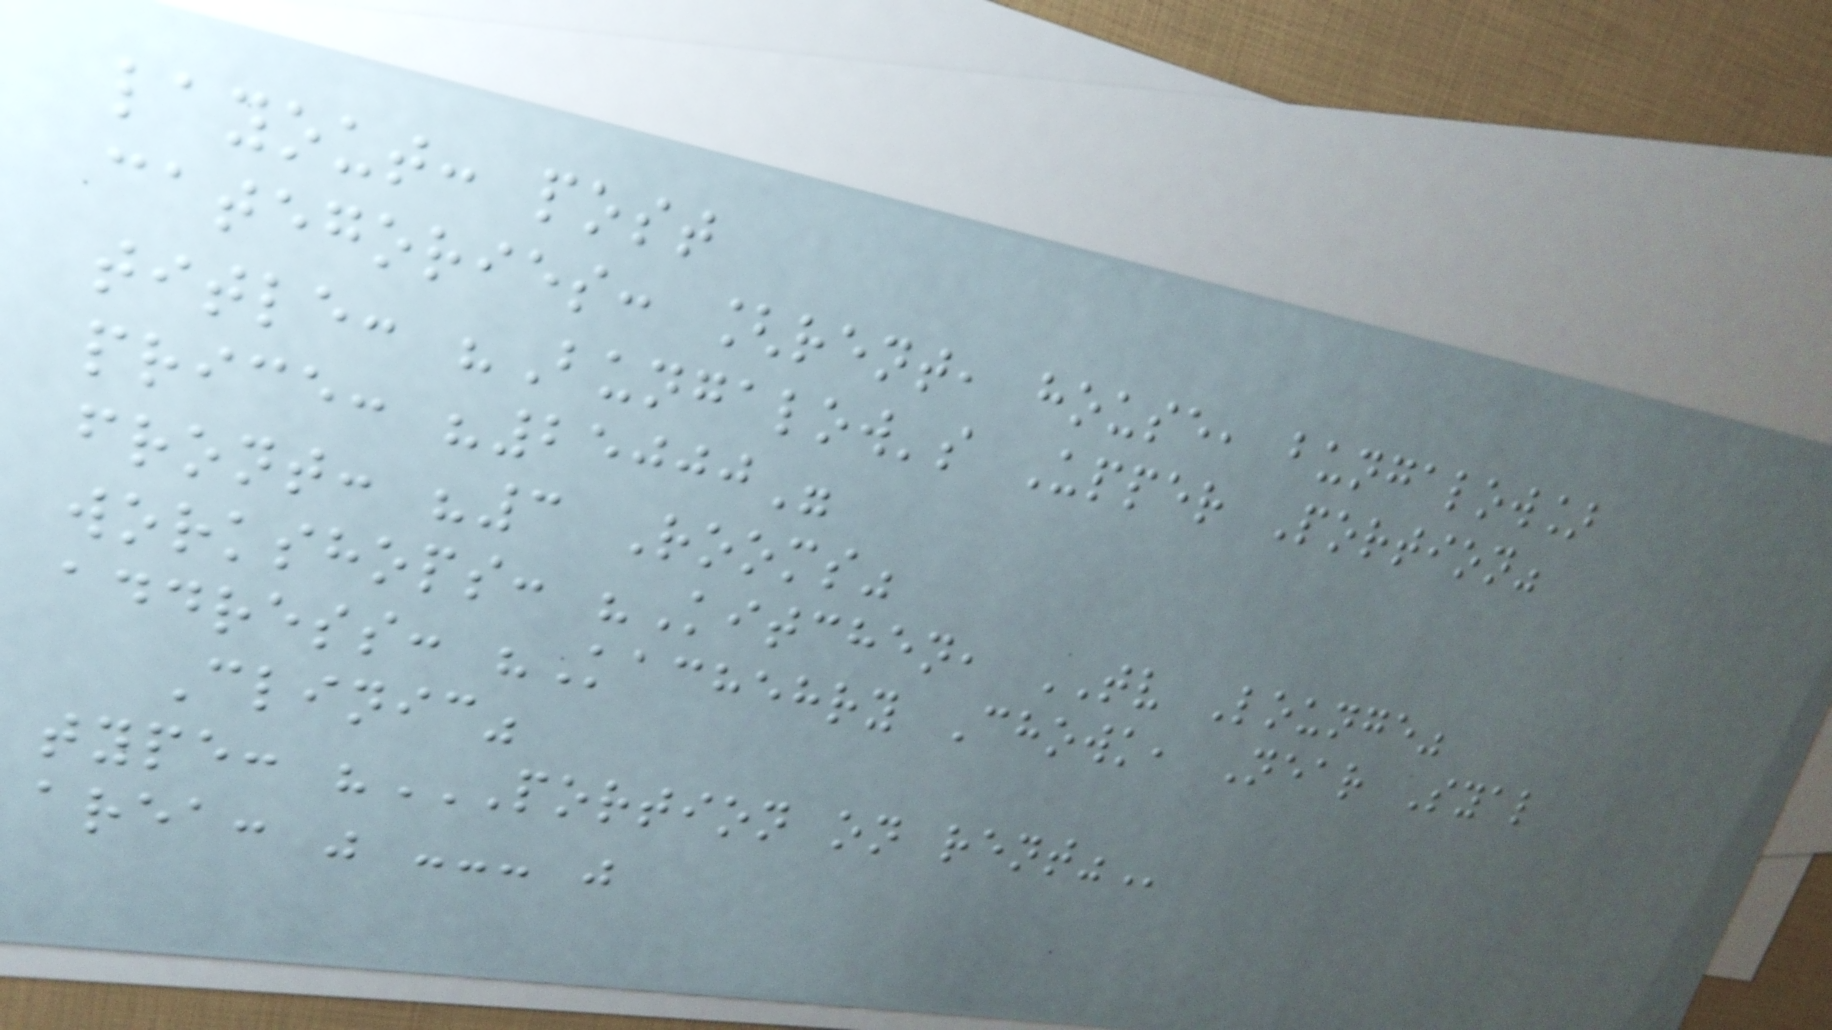layout: post
categories: [rent, house, bungalow]
title: "Bungalow's Upper Portion"
price: "25000"
front: "3 Rooms"
workshops: "Kitchen, TV Lounge"
address: "Kachehry Chowk, Near Syal
Clinic"
type: "PORTION ON RENT"
area: " --- "
